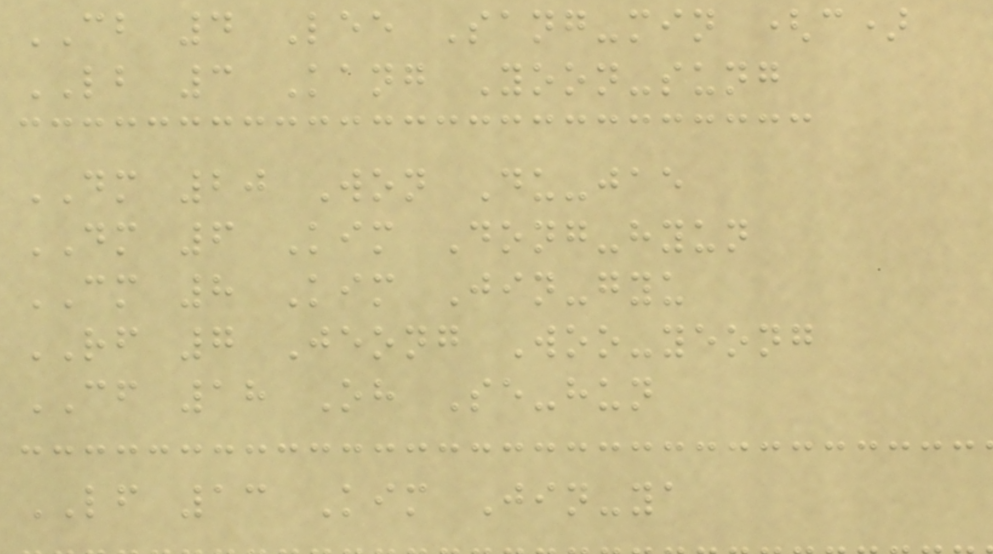CB 4 Lee Sang-min (c)
LB 3 Kang Yoon-sung
DM 20 Won Du-jae
DM 6 Kim Dong-hyun
CM 8 Kim Jin-gyu
RF 7 Jeong Woo-yeong
CF 18 Oh Se-hun
LF 13 Kim Jin-ya
